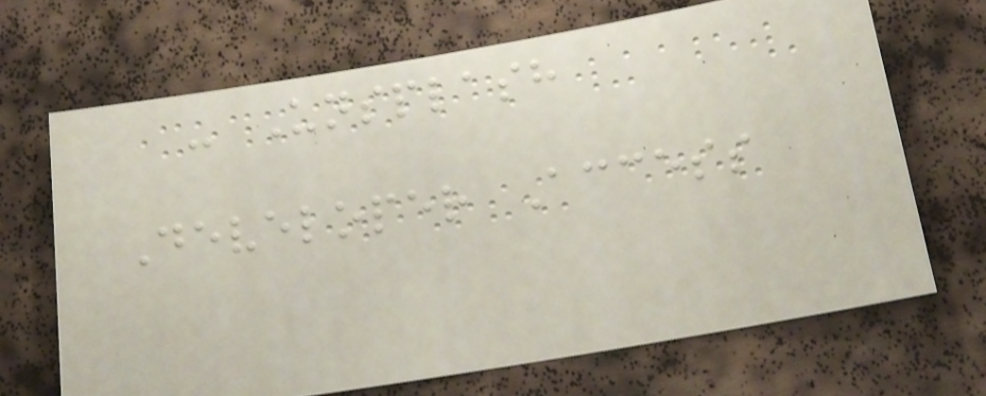- Unsplash
Developer Access
